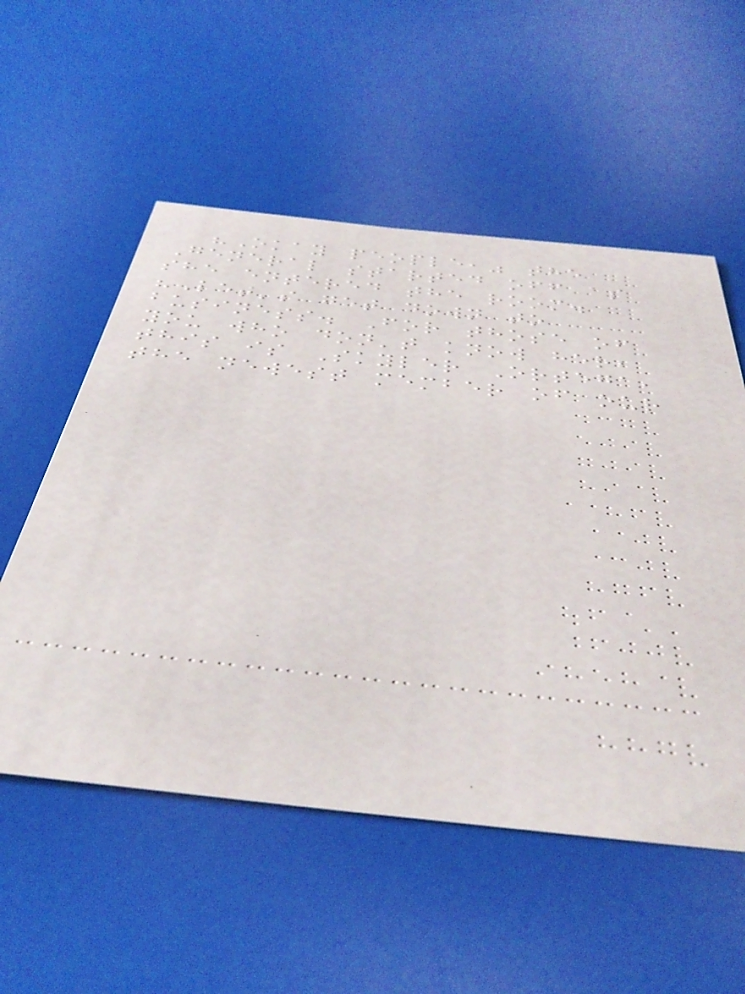"Okay people," the
General started off as
she entered the room.
"Let's get down to
business. For those of
you who don't know her,
this is Skyler Ortega,
the newest member of our
